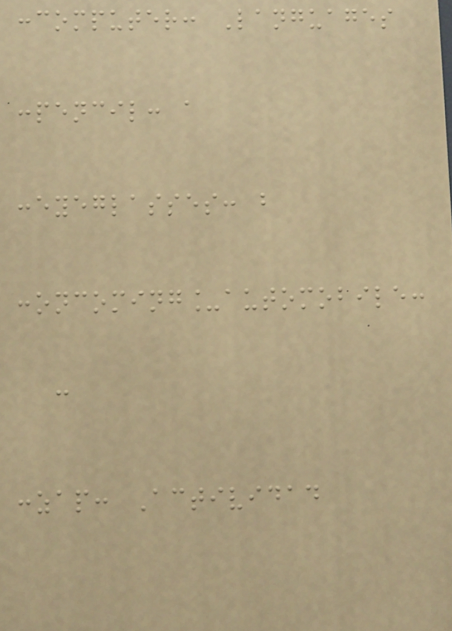:computer: Languages
:pencil: a
:eyeglasses: b
:oncoming_automobile:
c
:zap: Actividad
